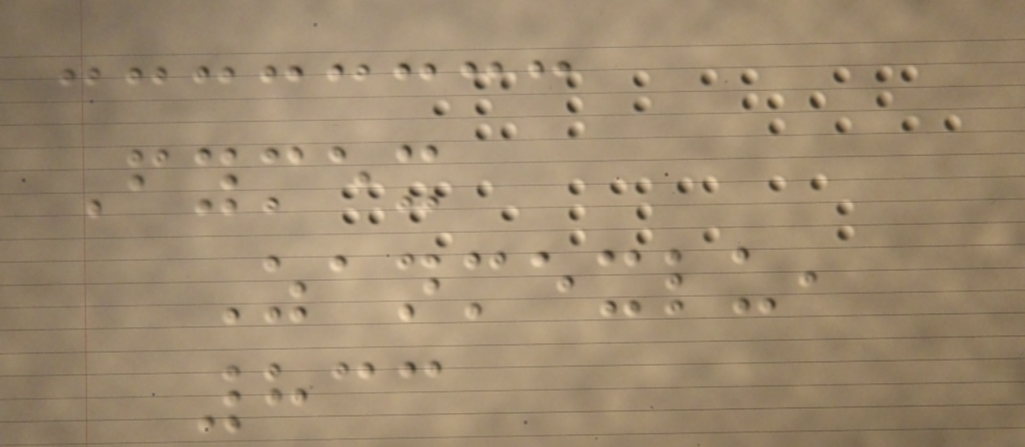Fymex
Zanmexlu,
833
